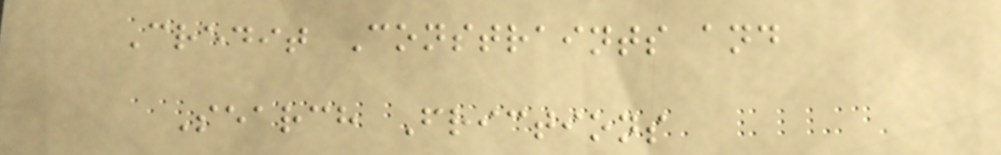Credit Constraints and
Search Frictions
